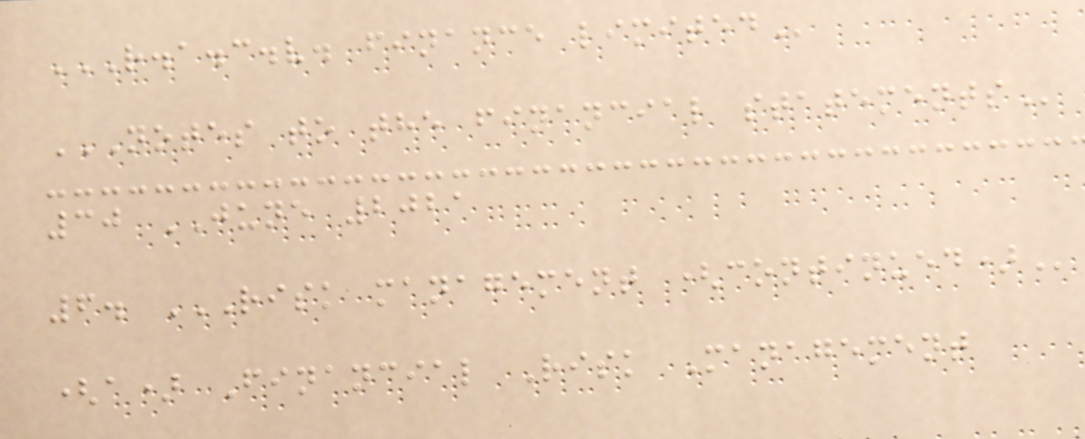R.A.C.V. FINANCE LIMITED
NOTES TO THE FINANCIAL STATEMENTS
30 JUNE 2021
6. RISK MANAGEMENT (CONTINUED)
(a) Financial Risk Management
